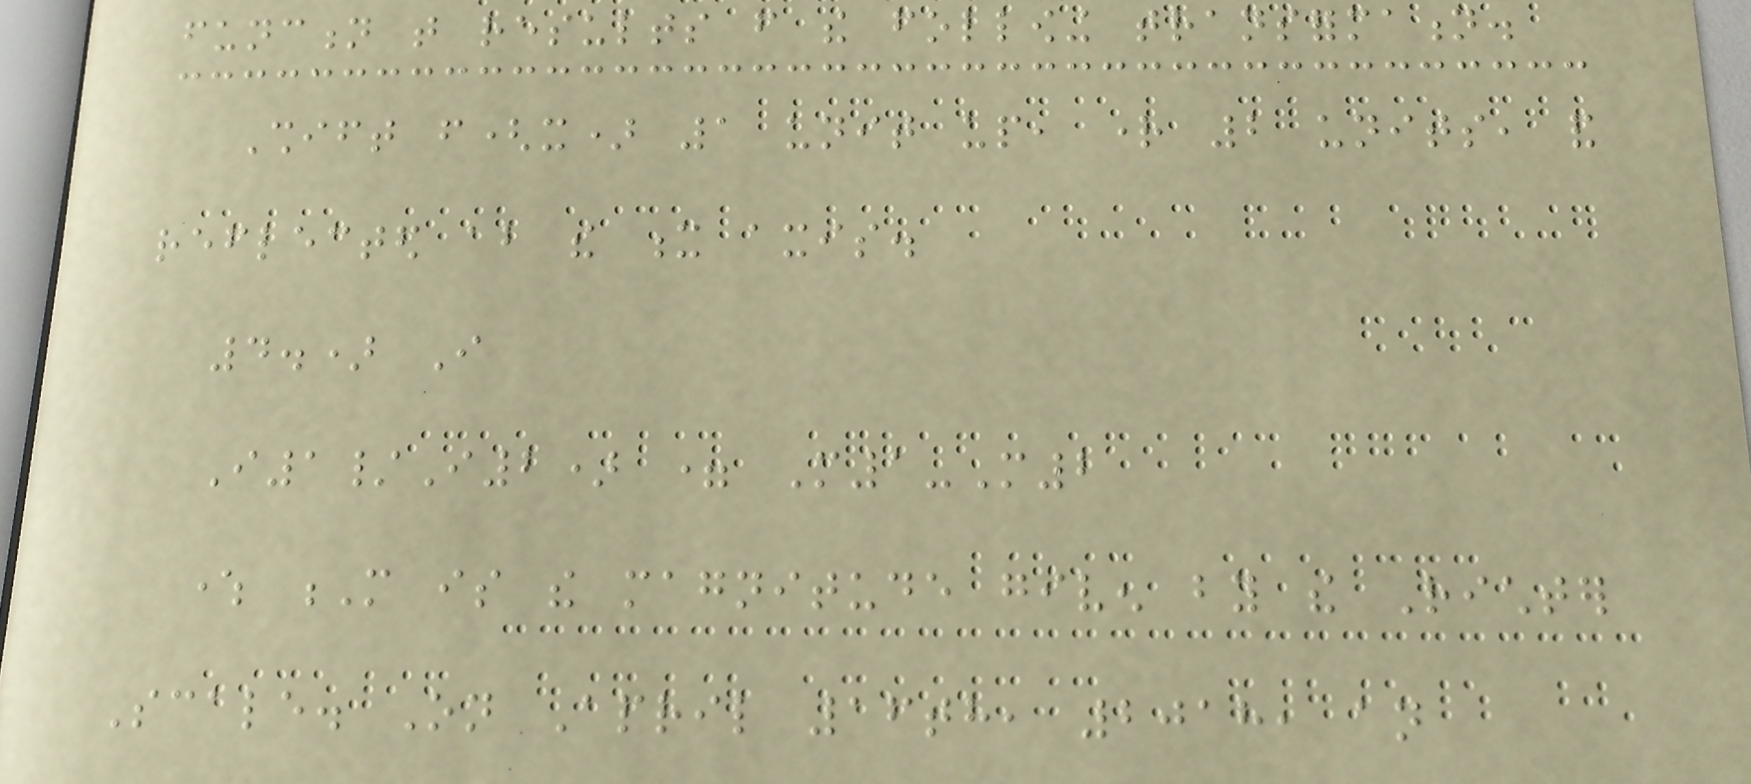function that results from the following transformation.
Shift f(x) 1 unit up, right 2 units, and
reflected about the x axis.
4.) I
I1/I2) = M1-M2
where M is the magnitude given by the Richter
Scale. On April 16th, 2018, an
